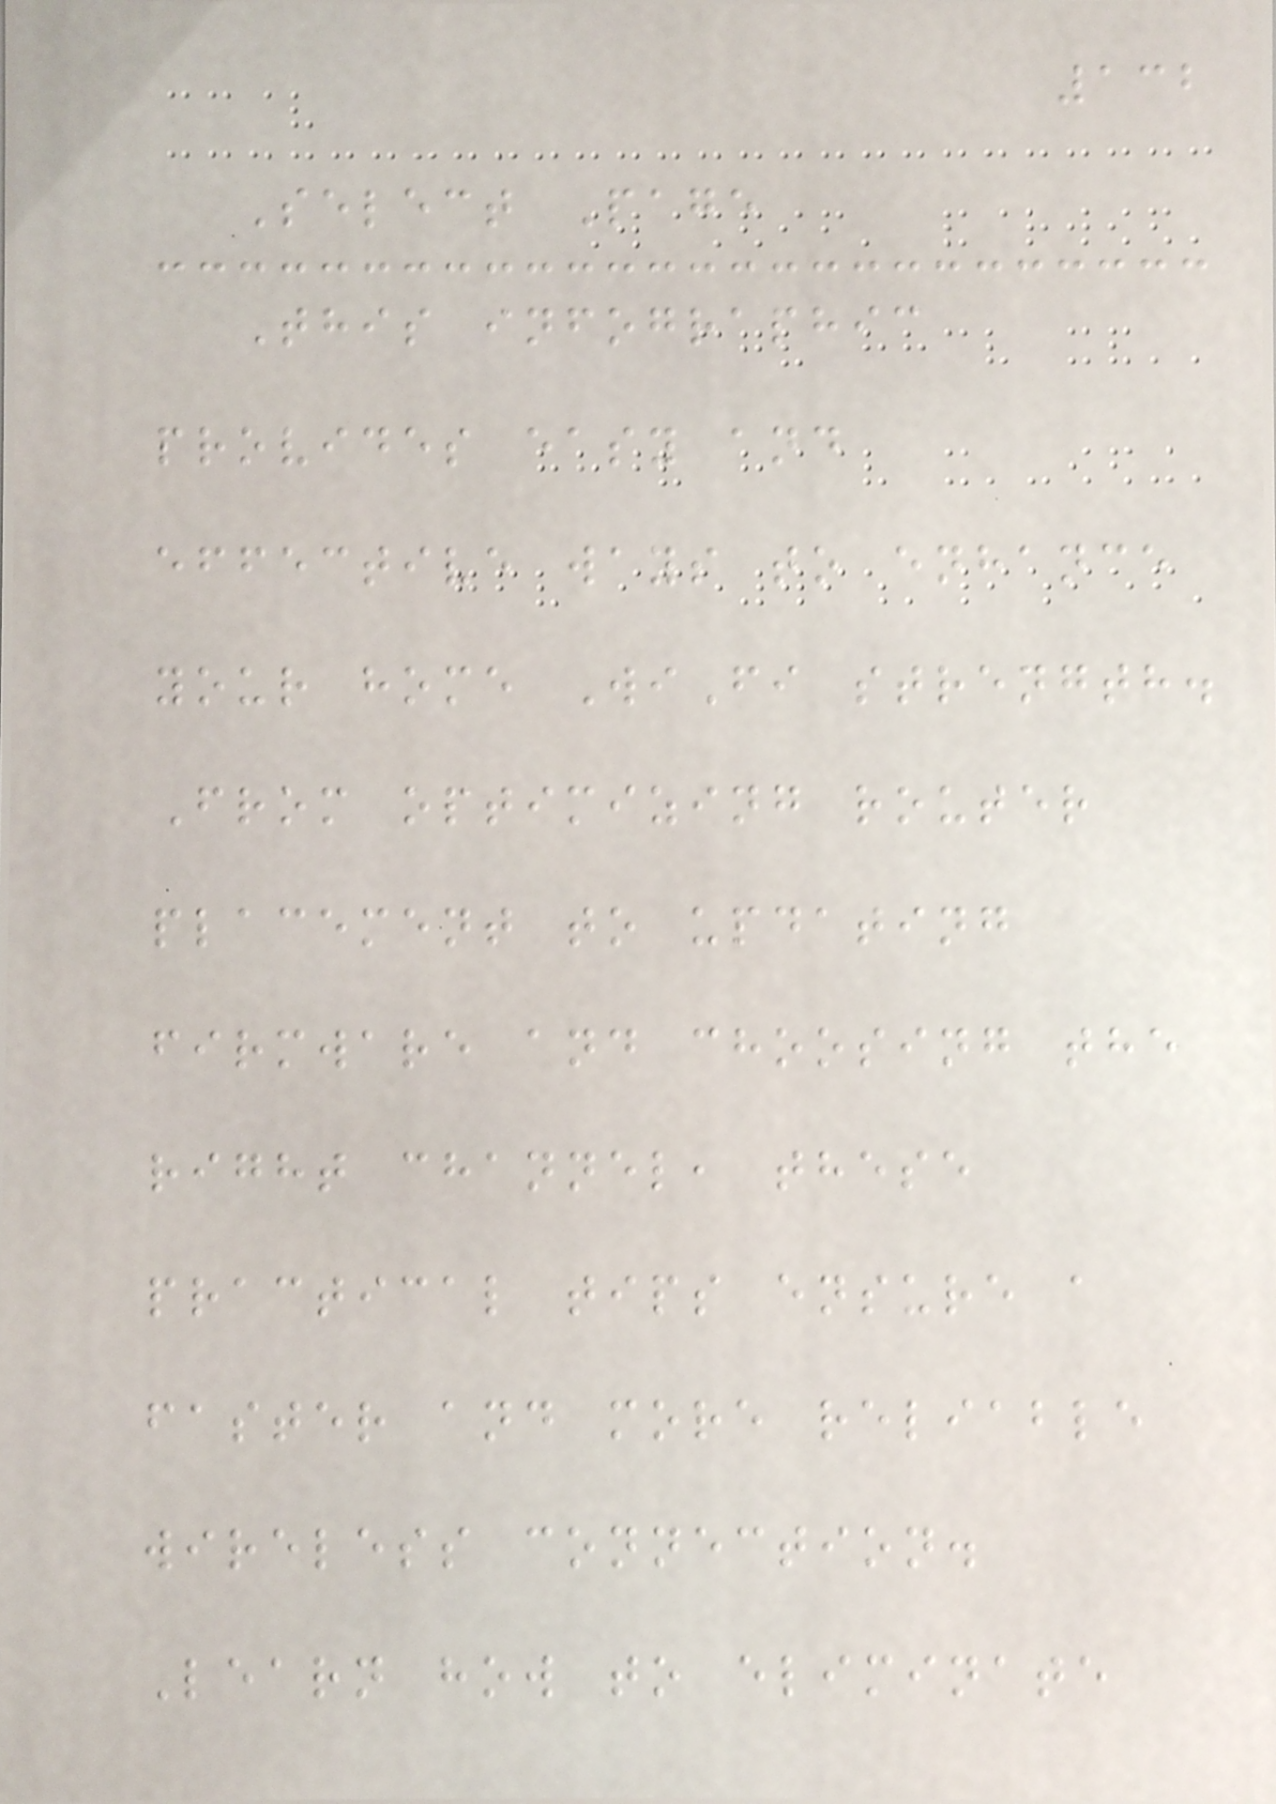132
Select Page
This infographic
provides easy and
effective ways to enhance
your home WiFi strength.
From optimizing router
placement to updating
firmware and choosing the
right channel, these
practical tips ensure a
faster and more reliable
wireless connection.
Learn how to eliminate
